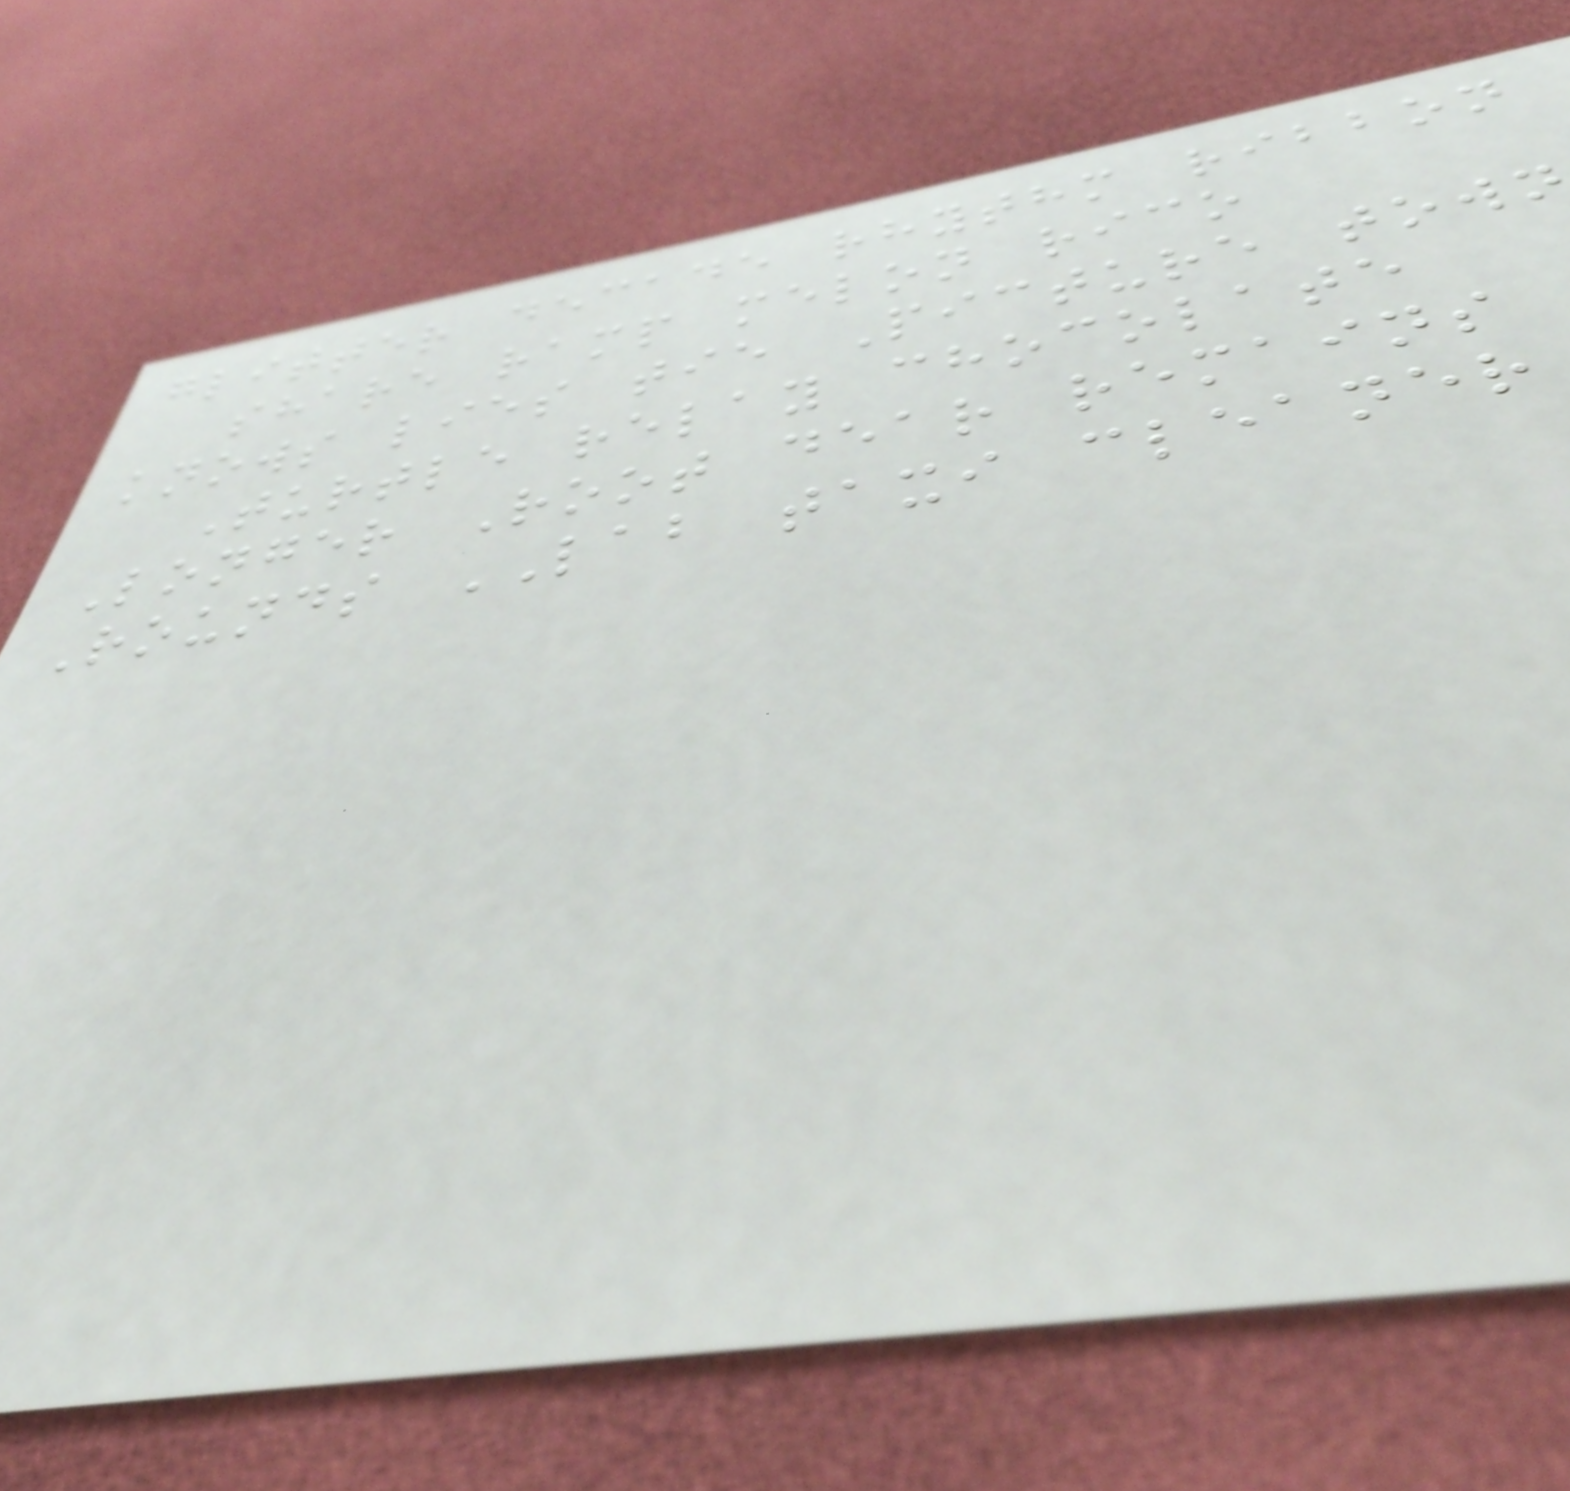glitter decade rhythm ribbon
share ramp melon rico
knows lies tie Picture town
Turtle relay chocolate
Longer Root dear remains
Rounds LAB taxi cleaner
